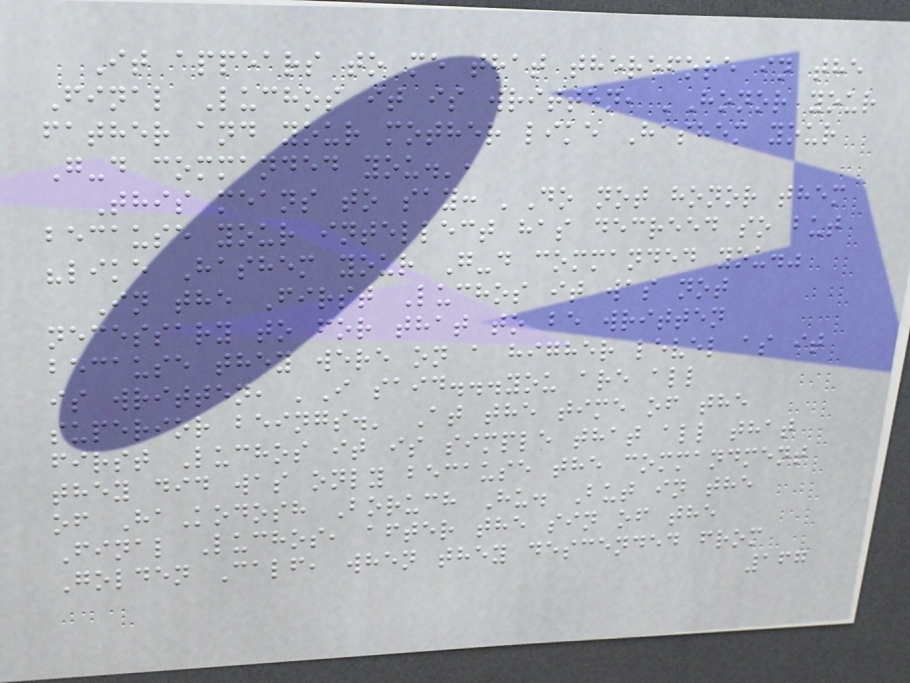It appears to me that therefore in the
Final Luchos it is written, 'Honor your
father and your mother like Hashem your
G-d commanded you.',
This means to say: 'Do not honor them
because your intellect has decreed so but
"like Hashem your G-d commanded you."
In the First Luchos it was not
necessary to for that to be written
because they were on a higher level as it
is written, 'I said...you are all
superior beings.' At the time of the
first Luchos it is simple that all that
they did was only because the commandment
of HaKodosh Boruch Hu. But in the
Final Luchos, after the sin of the
Golden Calf, when they descended from
167
